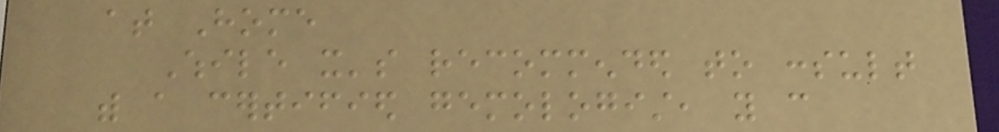at Home
While it's recommended to consult
with a certified gemologist, you can
